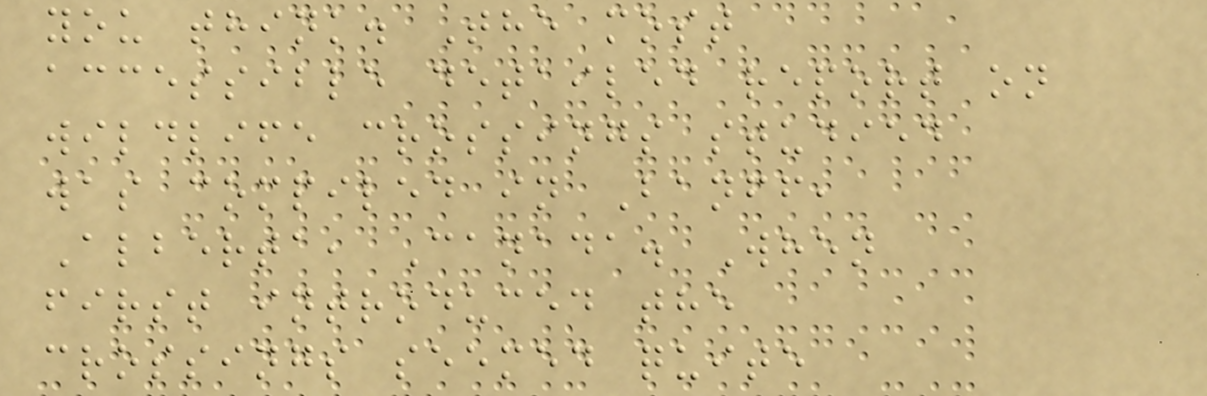you think. The most
accessible detailed report on
wildlife crossings studied
was compiled in Banff,
Alberta, Canada. When
first introduced the
crossings seemed quite
